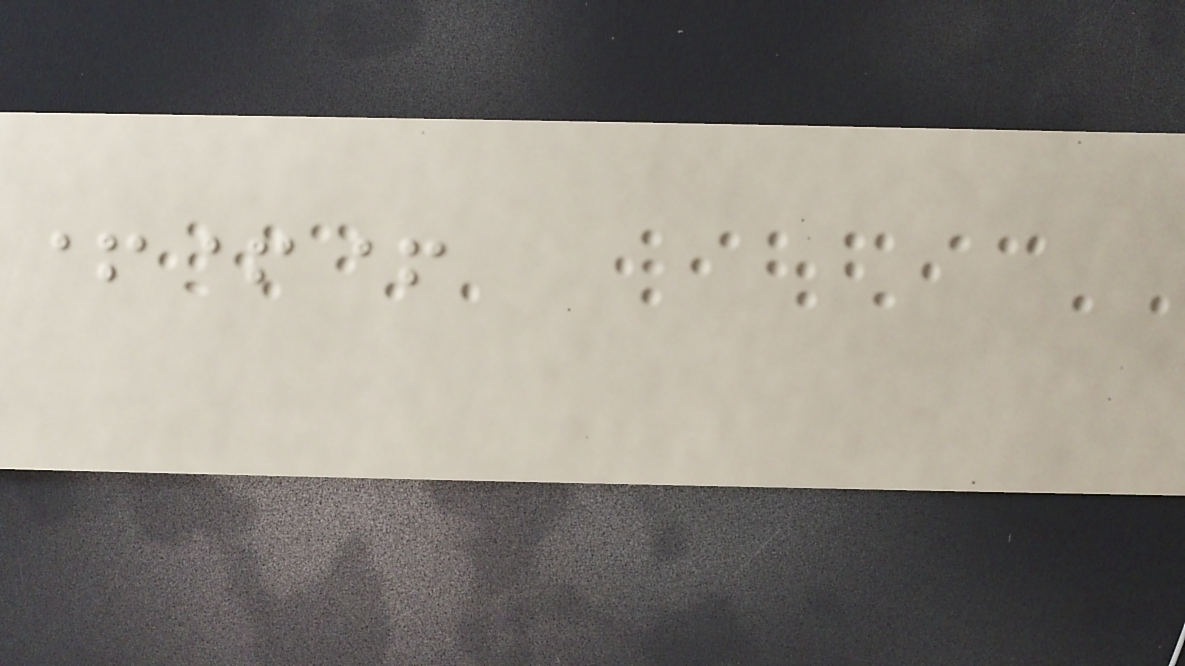+++
